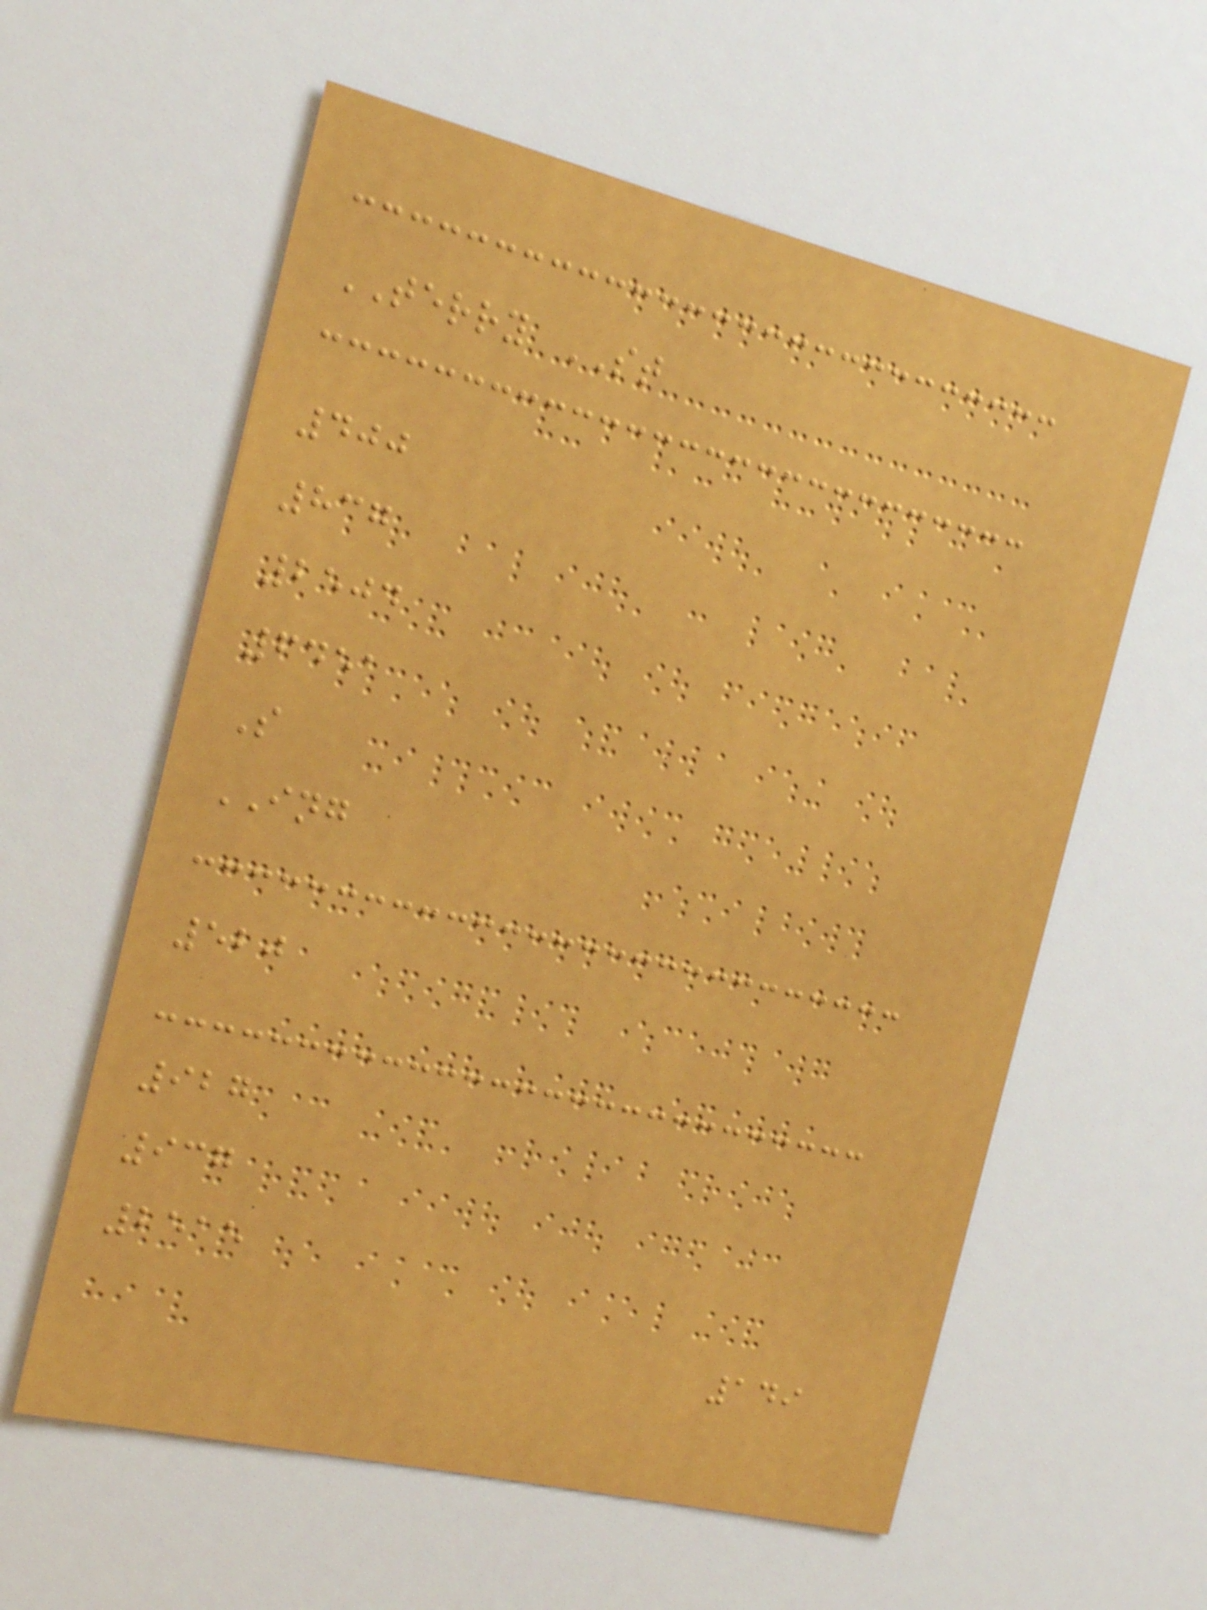TERRY ST
400
837
2504
6451
S
ING
520
927
937
2515
149
